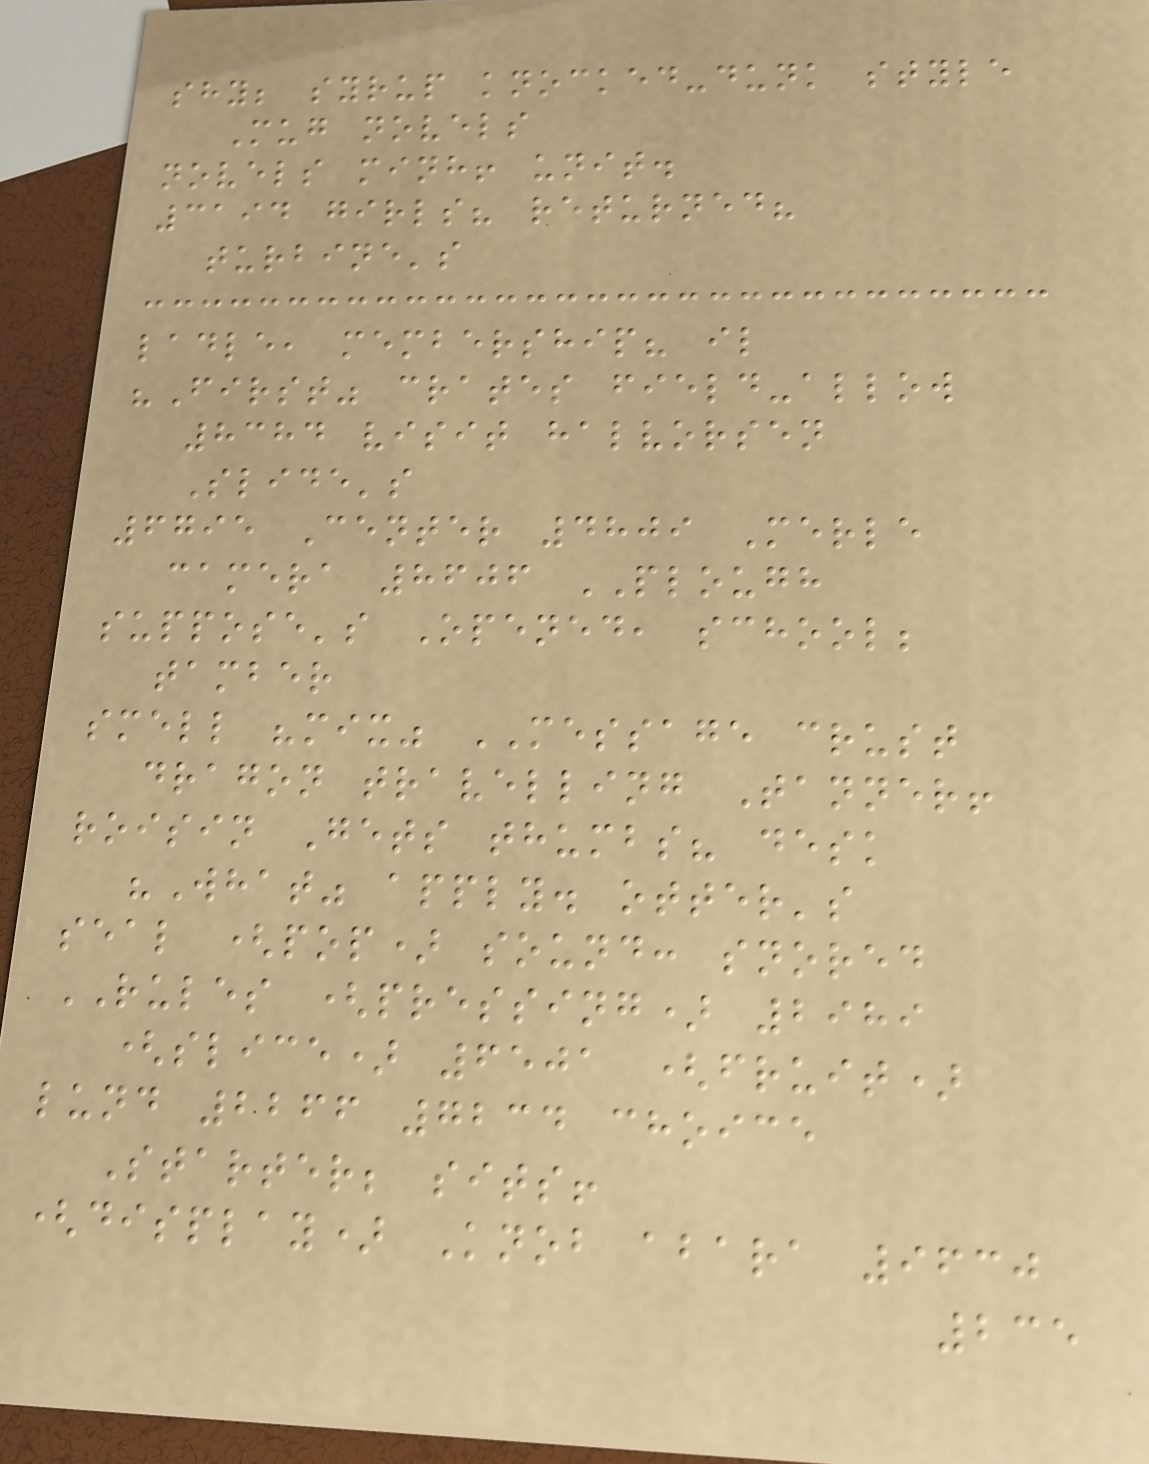shy; syrup knocked-dunk style
Mug novels
novels minh! unit.
3194 girls? returned?
turbine's
ladle, membership? il
"First" crates field-allow
8384 visit halvorsen
Slide's
6795 Center 4809 Merle
camera 8606 PLOUGH
suppose's Opened, school;
tamber
smell "mix" MESSAGE crust
dragon travelling Tanner!
roisin Gets thumbs? desk
"What" apply. otter's
seal (pop) sound: snored
RULES (pressing) 2989
(slice) 6501 (fruit)
lund 2266 7234 choice
Starter; sits!
(display) Knob abara 9630
235
